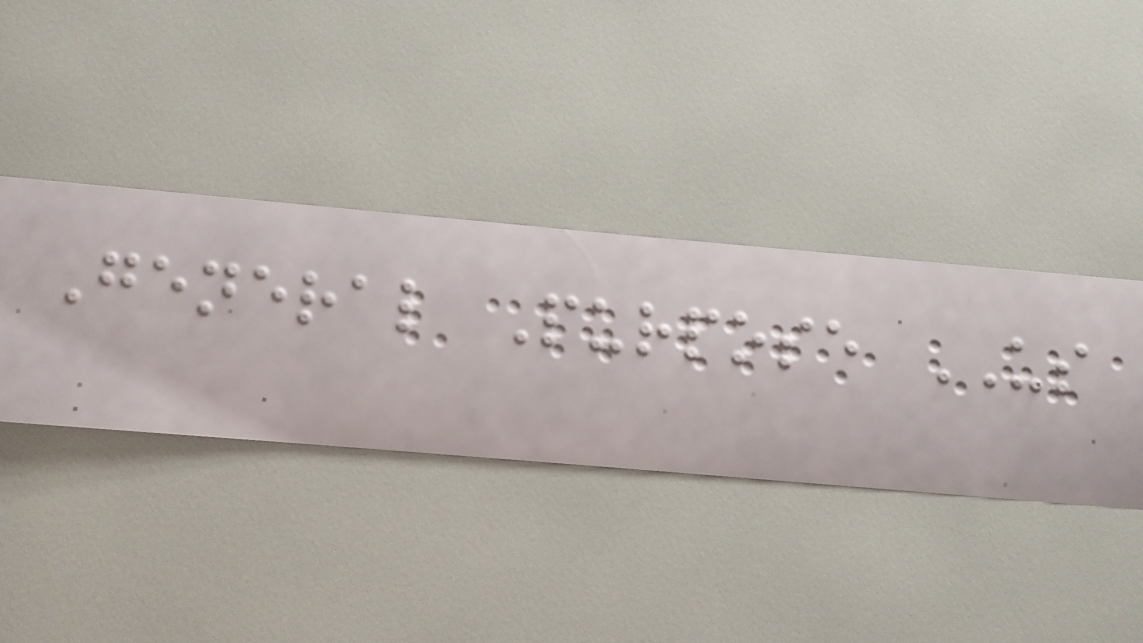General Purpose US
